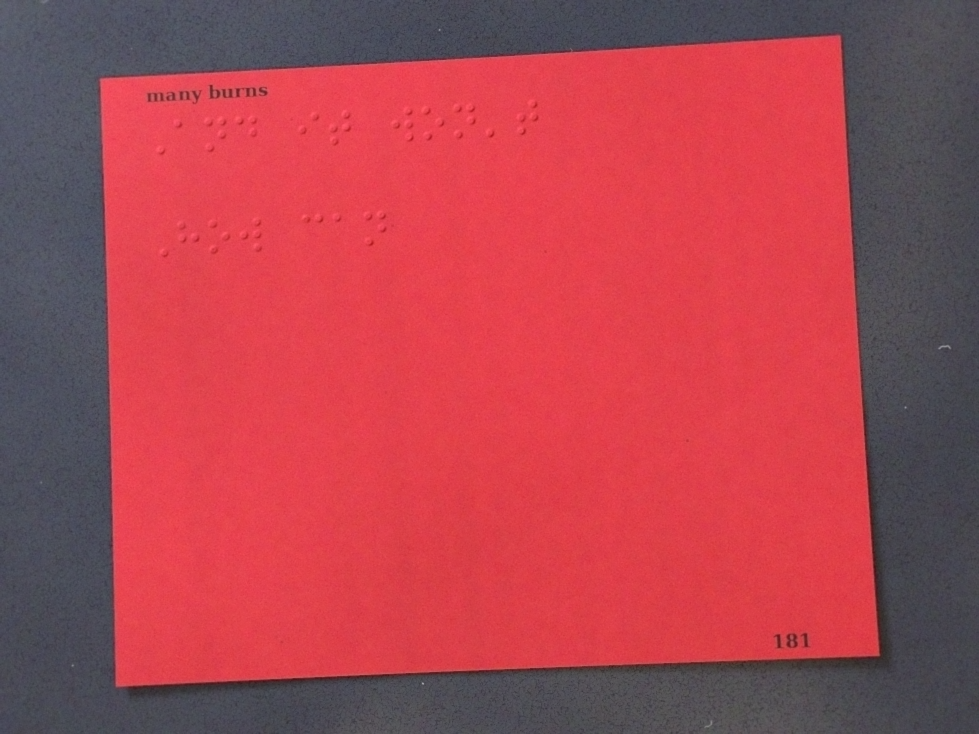And it won't
How can
